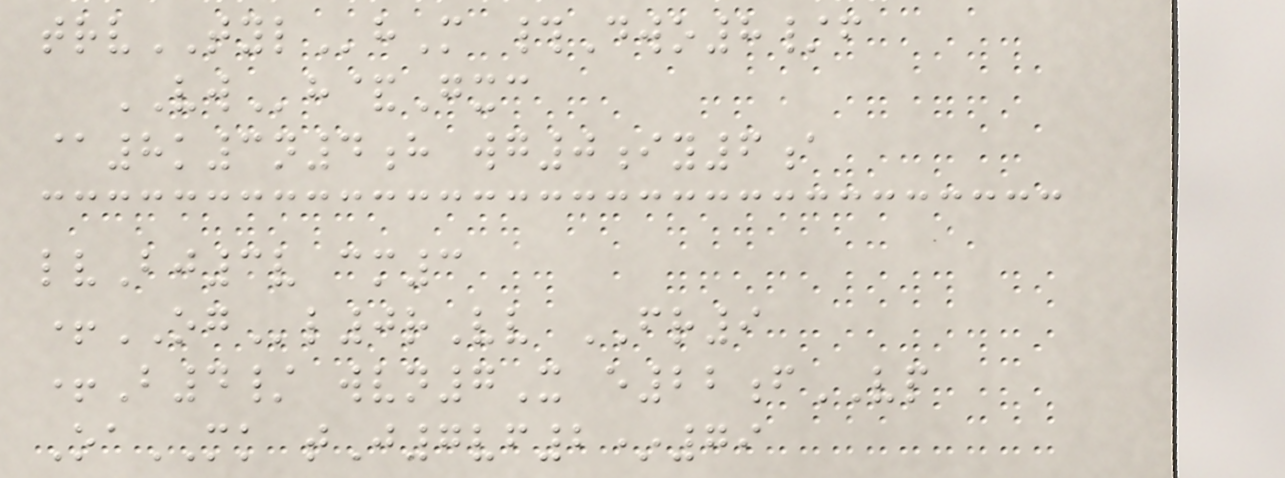trvTYLhM #Dwo8/f
VWh&Gxc
@8k3n4h wg0iy6a
lvBj3v cm3
+OGl0rVv FR9
+B4/ wvn7X e22fVP
OaMK tJ7vf2*79
